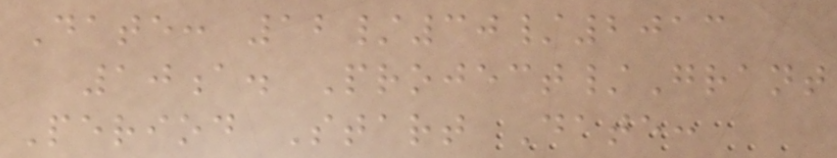Date: 12/30/2013
10a. Project/Grant
Period Start Date:
